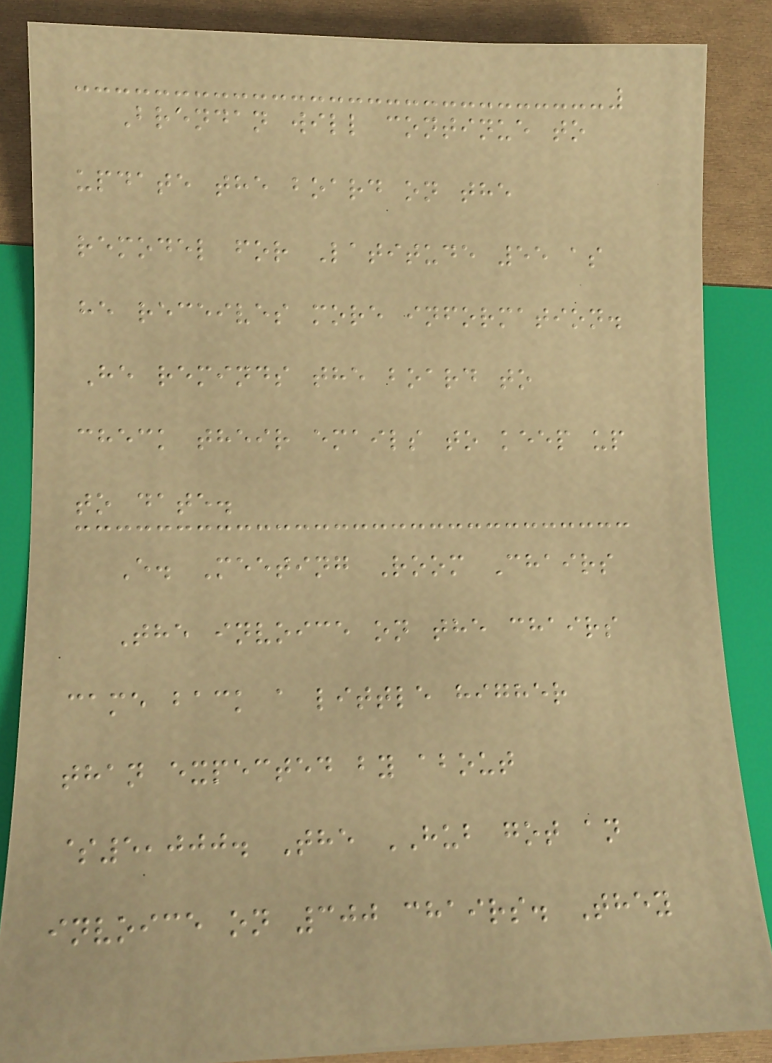Brendan will continue to
update the board on the
remodel for Latitude 55 as
he receives more information.
He reminds the board to
check their emails to keep up
to date.
E. Meeting Room Chairs
The invoice on the chairs
came back a little higher
than expected by about
$5,000. The HUB got an
invoice on 300 chairs. They
